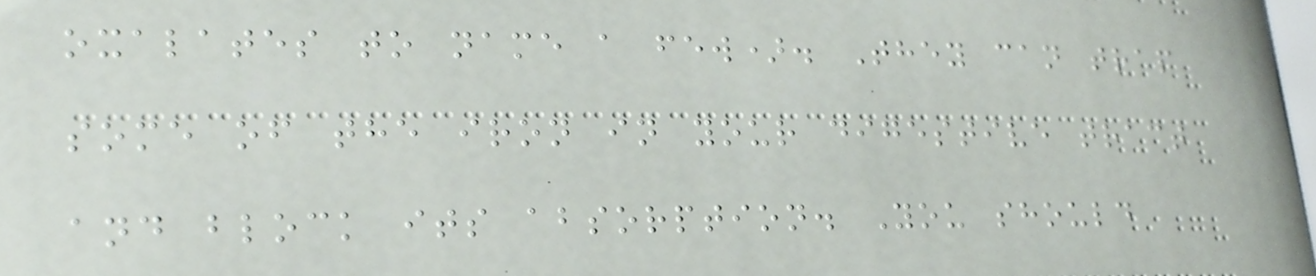oxalates to name a few). They can trap
some of the iron in your digestive tract
and block its absorption. You should
